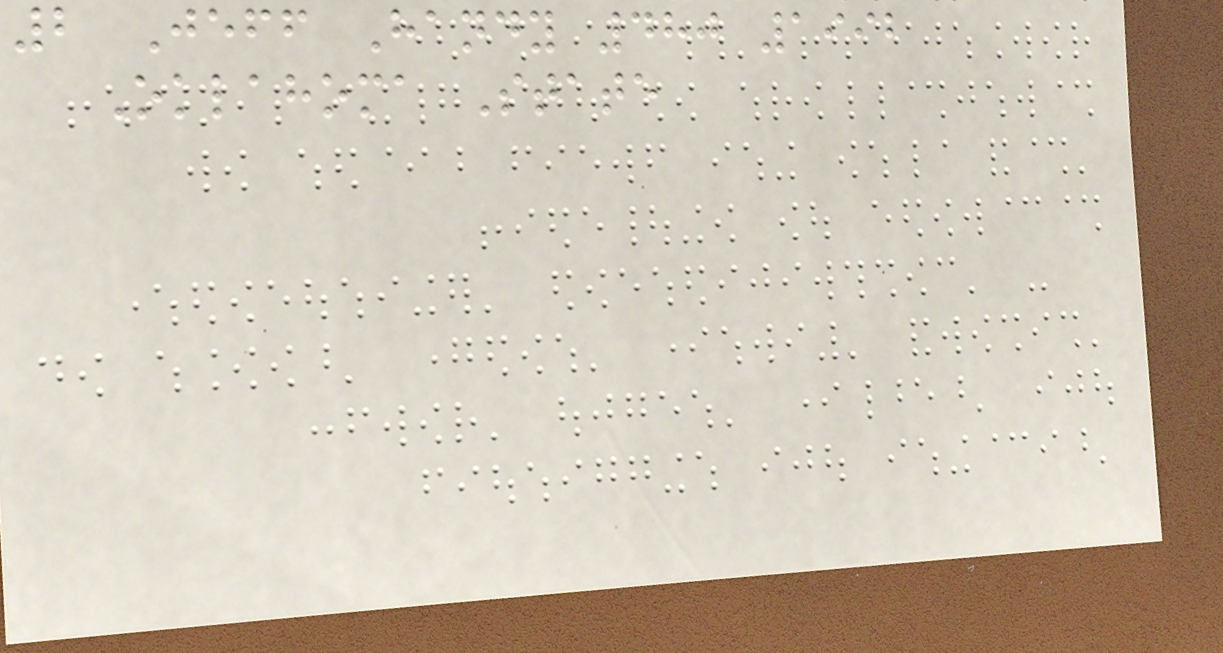2 Jeff Handy 480 1992
Oklahoma State
